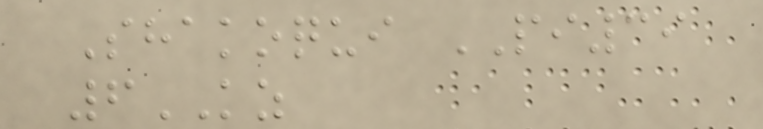Shakoqui PI39
6KZ
